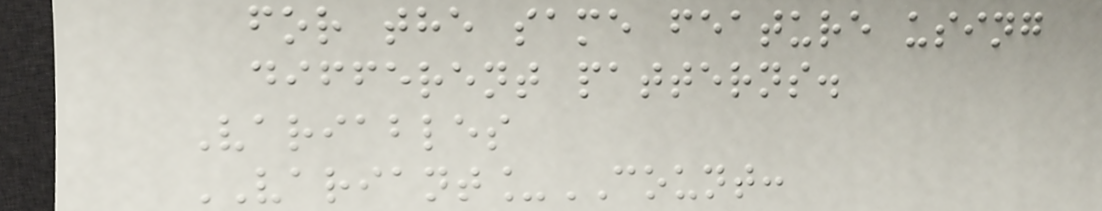for the same feature using
different patterns.
Variables
VARIANT_COUNT:
